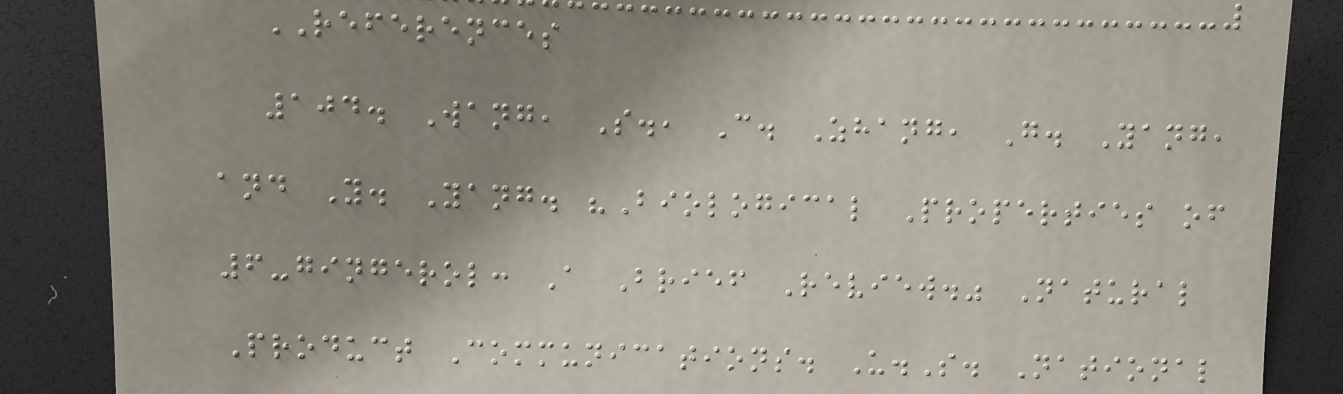REFERENCES
104. Wang, S., C. Zhang, G. Yang,
and Y. Yang. "Biological Properties of
6-gingerol: A Brief Review." Natural
Product Communications. U.S. National
